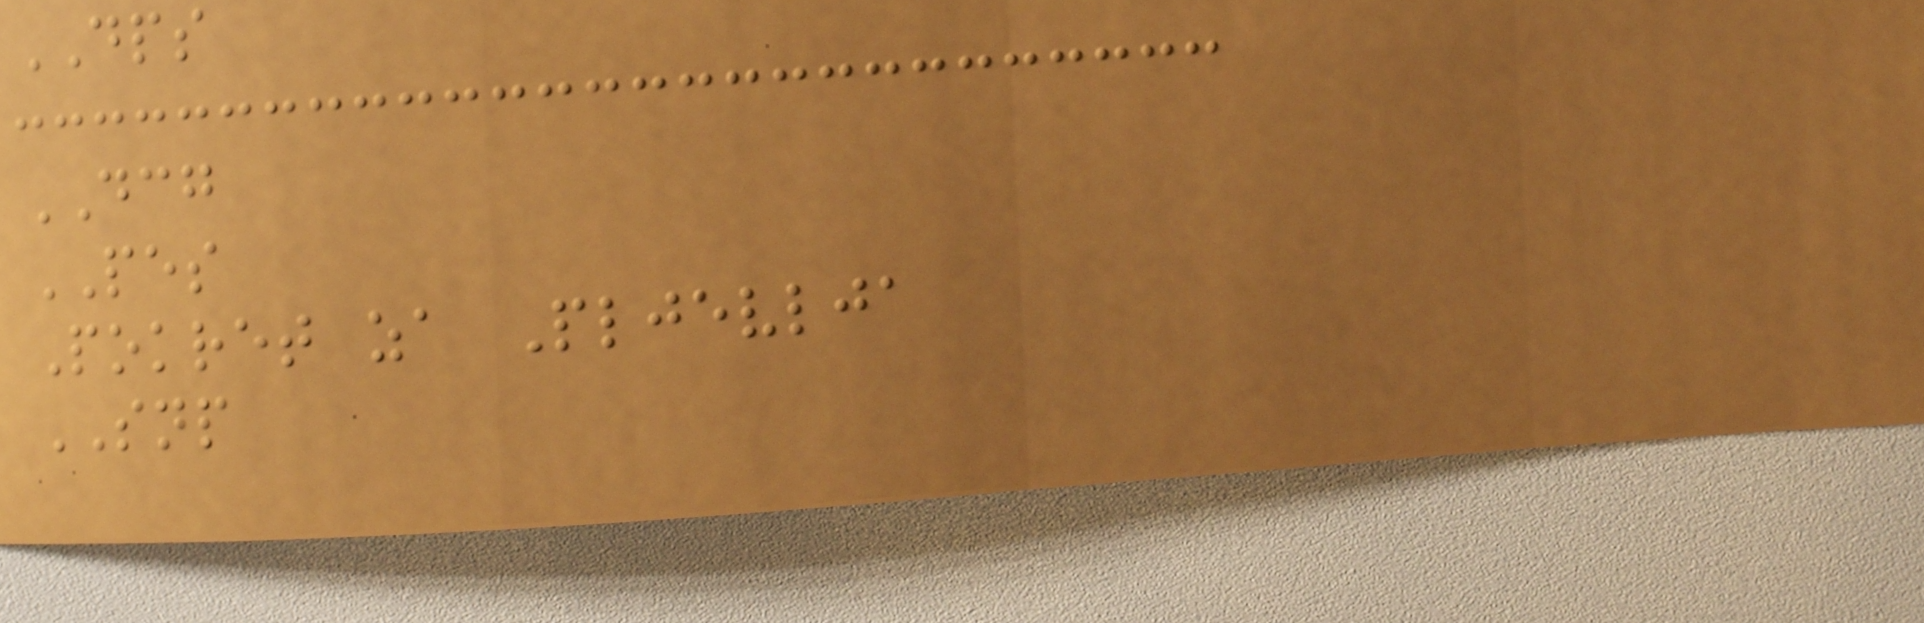DPS
DCG
PES
Pokret za Pljevlja
SNP
